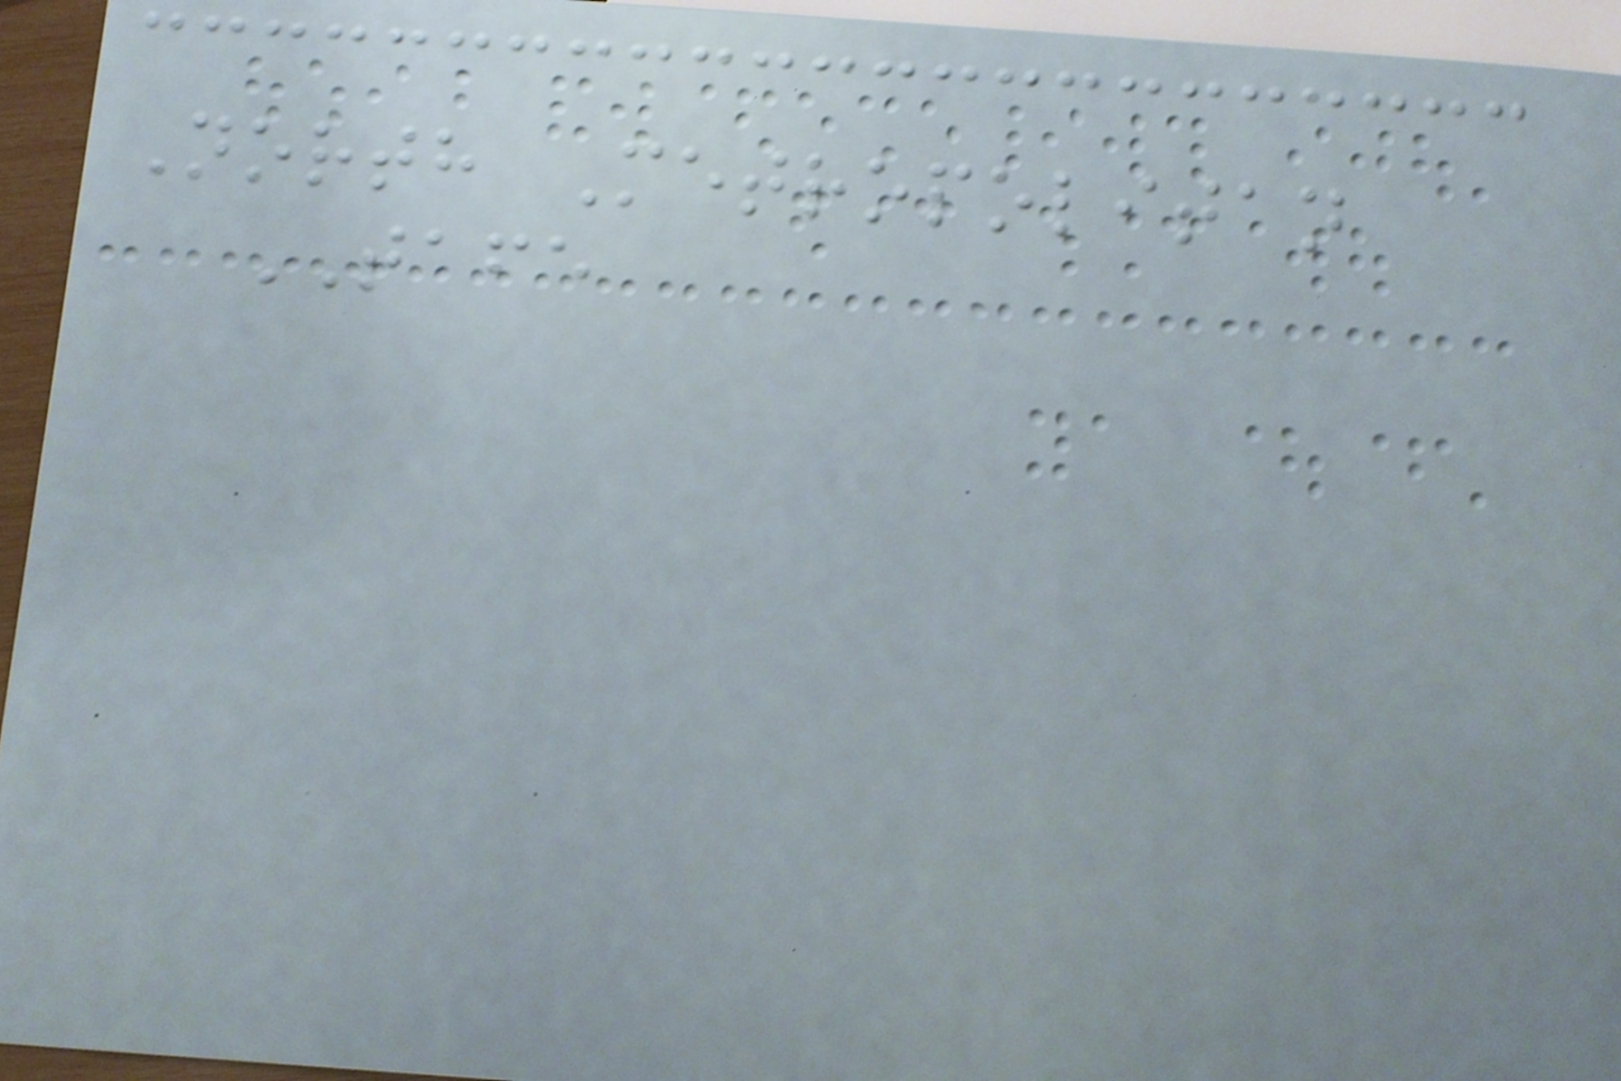North Metropolitan
TAFE
